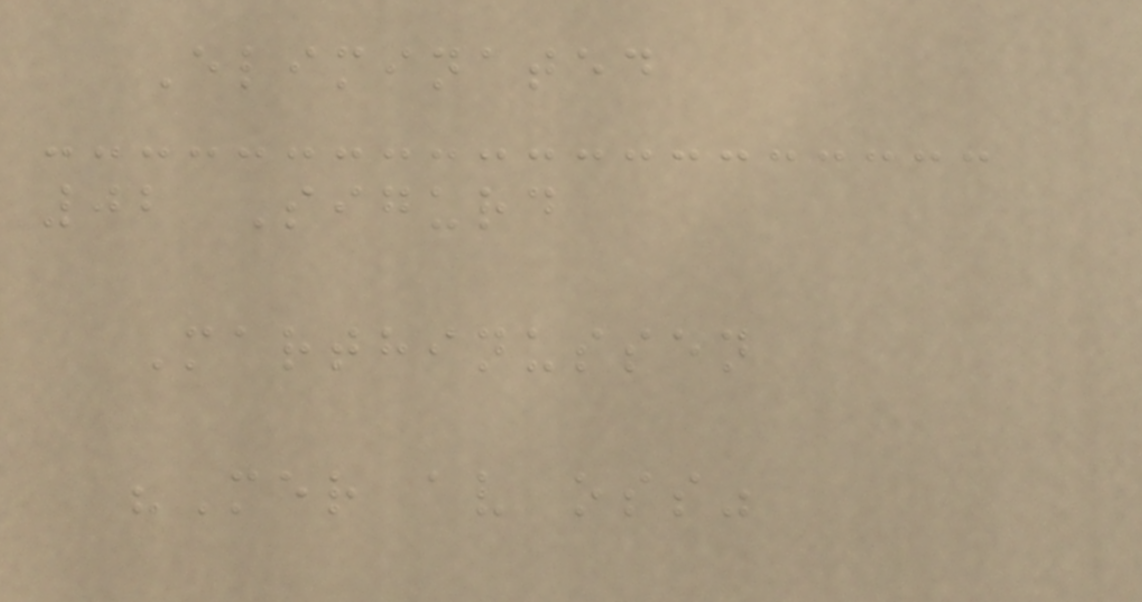Eliminated
02 Sigurd
Marthinussen
"Mer av oss"
